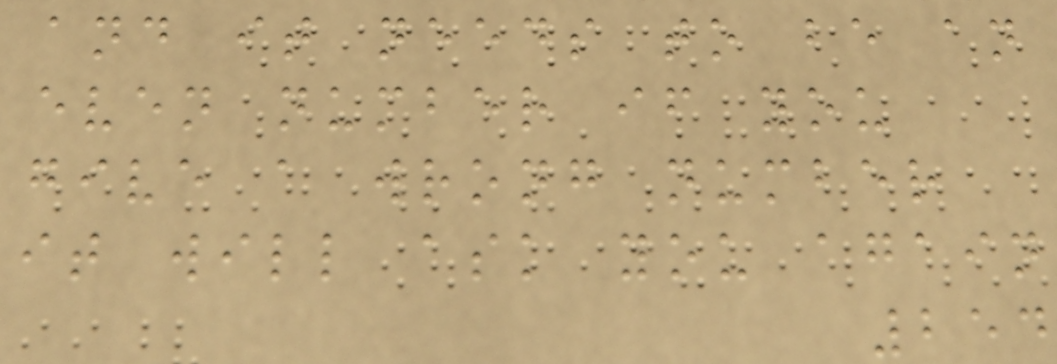and it needs to be an
even number if you
give a wrong number
it will ask you again
254
